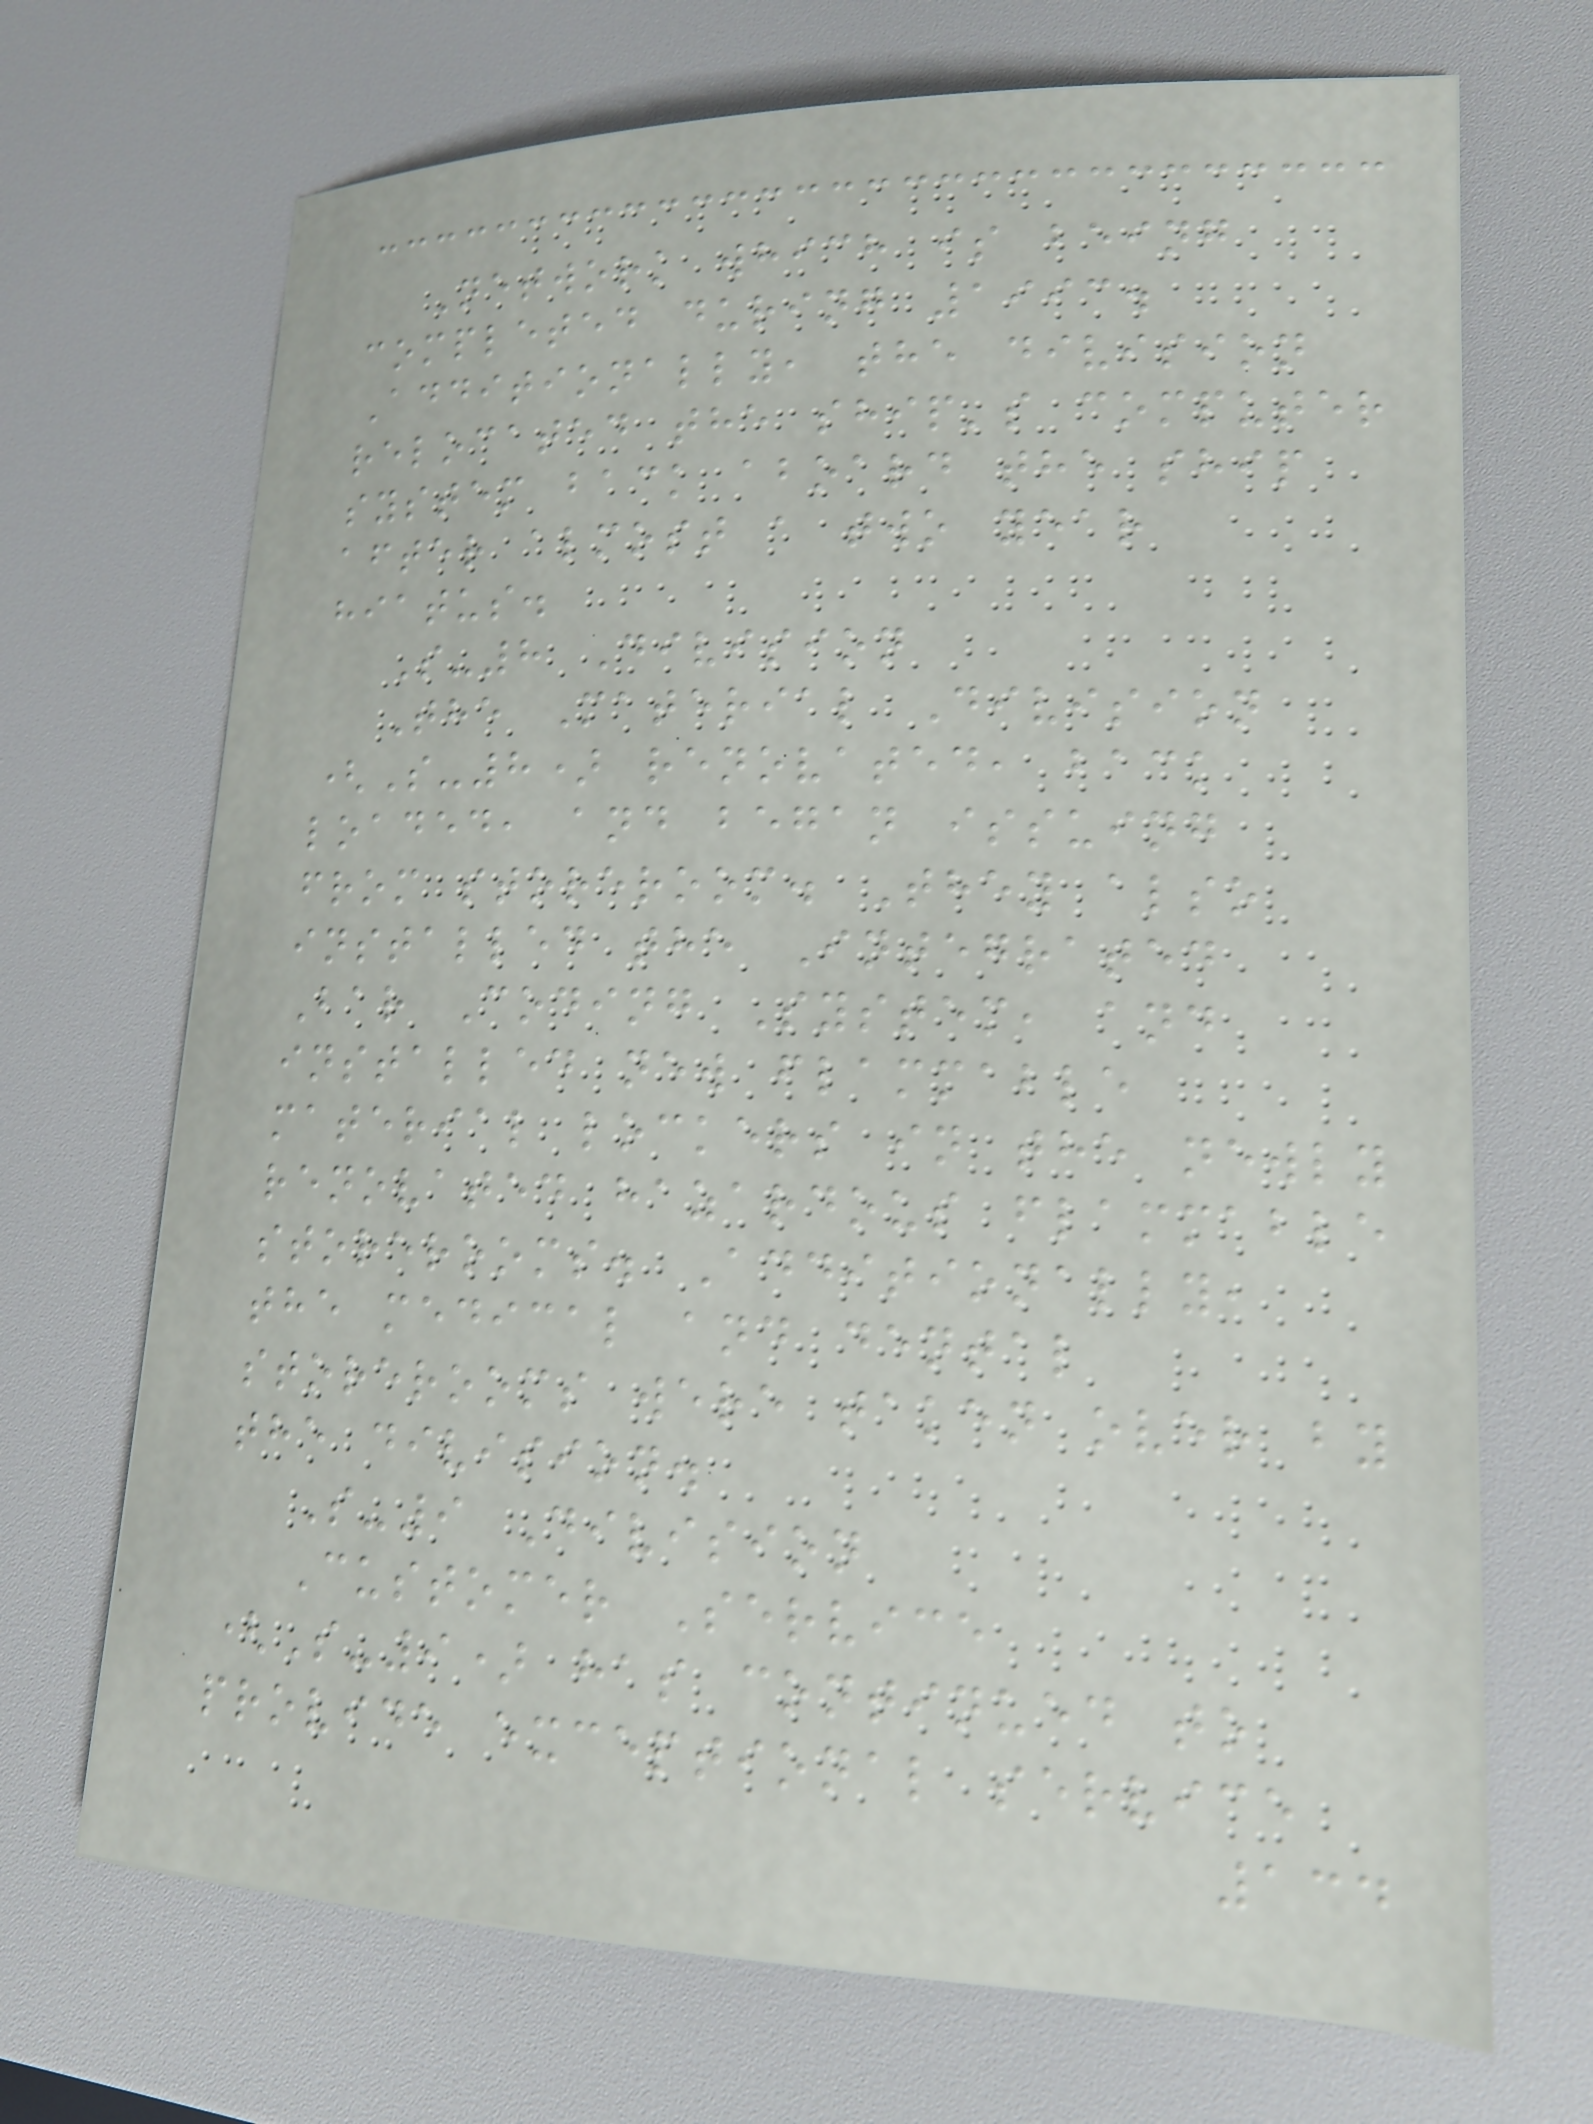Network which is being
completed during 1993.
Additionally, the division
relocated the ship's computer
system back aboard the ship
after almost a two year
hiatus.
S-8 Division
The Material Division
(S-8) renovated, back
loaded, and began issuing
from storeroom. They also
installed the Integrated
Bar Coding System, and
installed new flammable
material lockers in the newly
renovated hazardous flammable
storerooms. Additionally,
the medical and dental
storerooms were taken over by
the division.
S-9 Division
Customer Service
(S-9) has continued to
provide exceptional service
134
